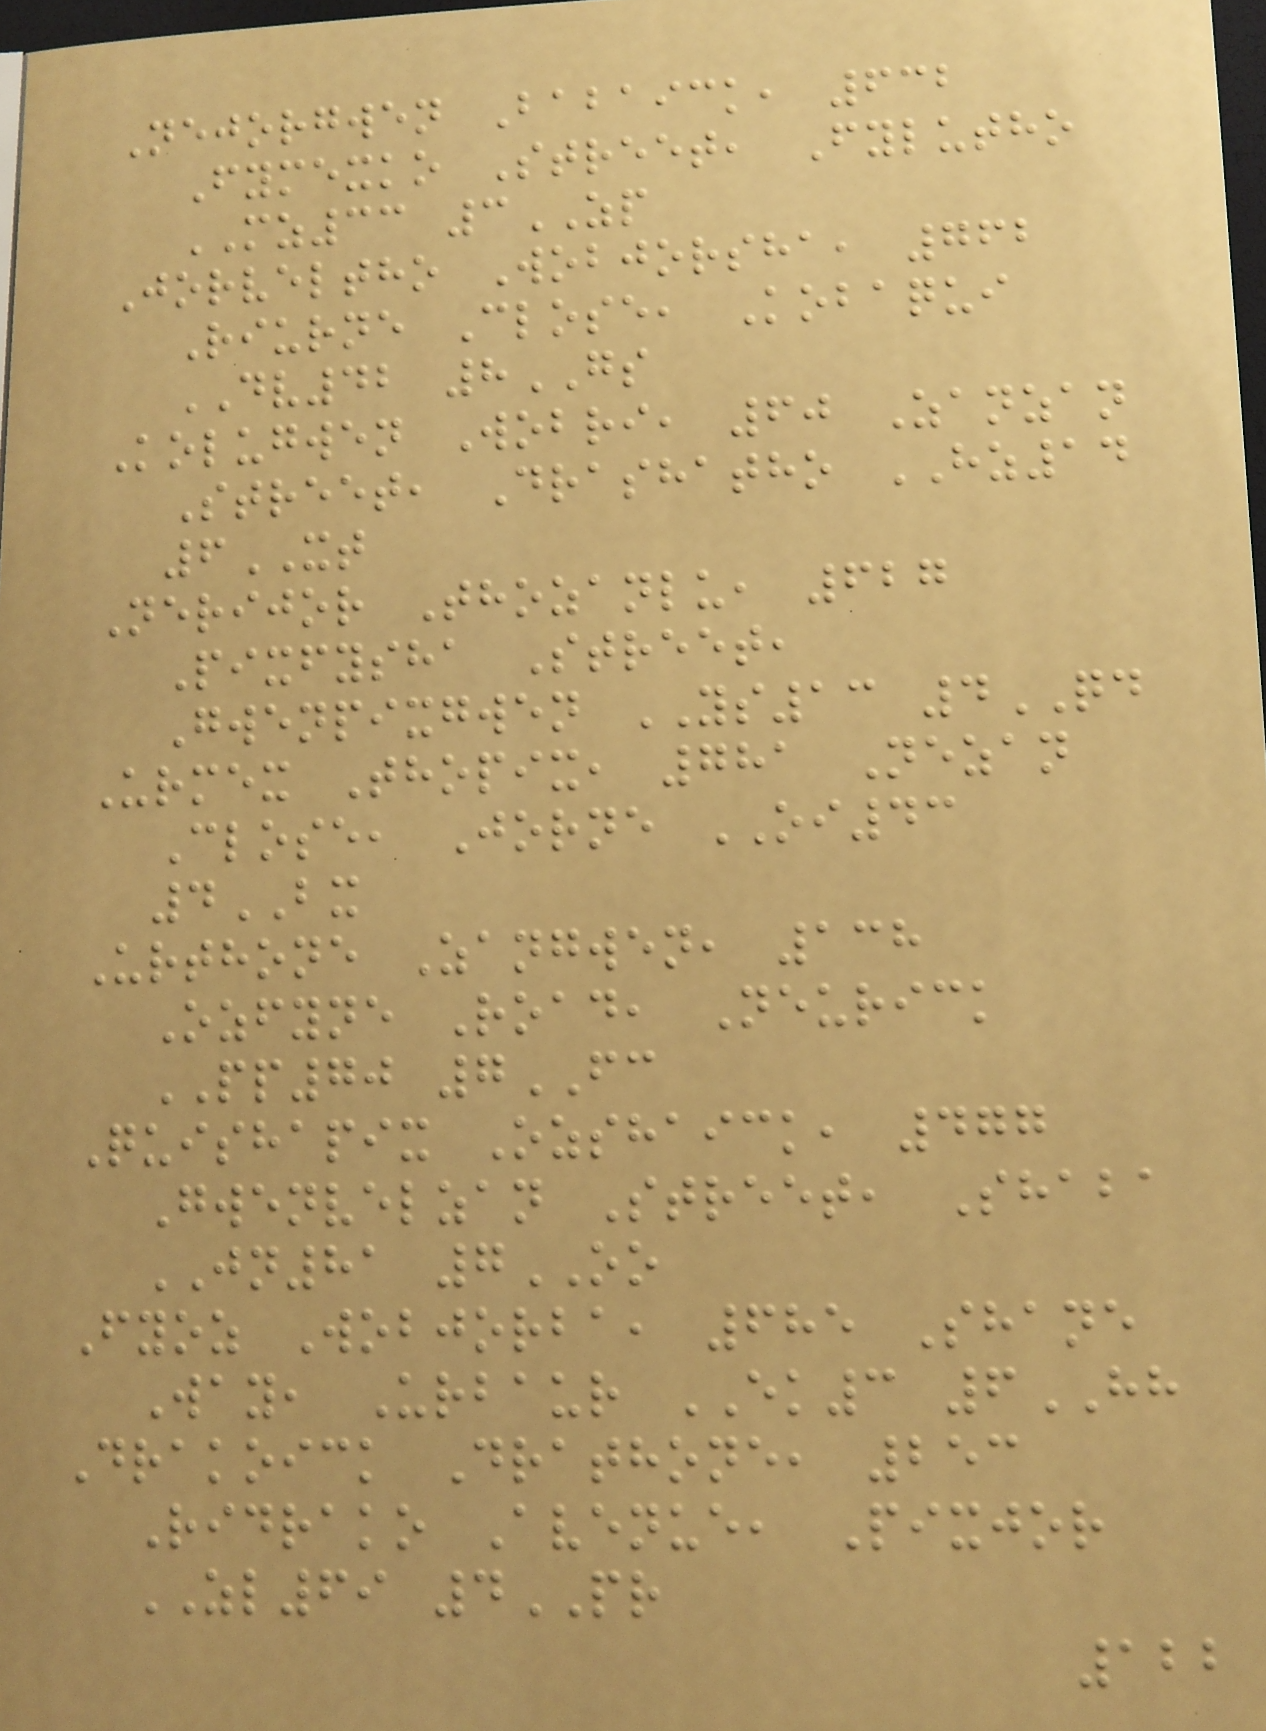Nejorgwen Babaick, 632
Fymexko Street, Fylutho
MZ33 3ZP
Jorveltho Wobjorsha, 762
Riurne Close, Kobaqui
DV42 8GS
Kolugwen Wobri, 60 Zanzan
Street, Drashatho HZ14
6XT
Nerijor Thozanlu, 627
Pixfysha Street,
Gwenpixgwen YS13 4QD
Urmex Thopix, 781 Nezan
Close, Jorne OI43
4BX
Urthone Zangwen, 138
Ozfyne Road, Neurick
PP70 7FC
Quishapix Ozshaick, 477
Gwenvelzan Street, Shaba
JN81 7OO
Fyoz Wobjorba, 685 Shane
Way, Urbaur EK3 6HH
Drakoick Drathone, 253
Ridrako Avenue, Pixjor
ZL69 4PR
122
